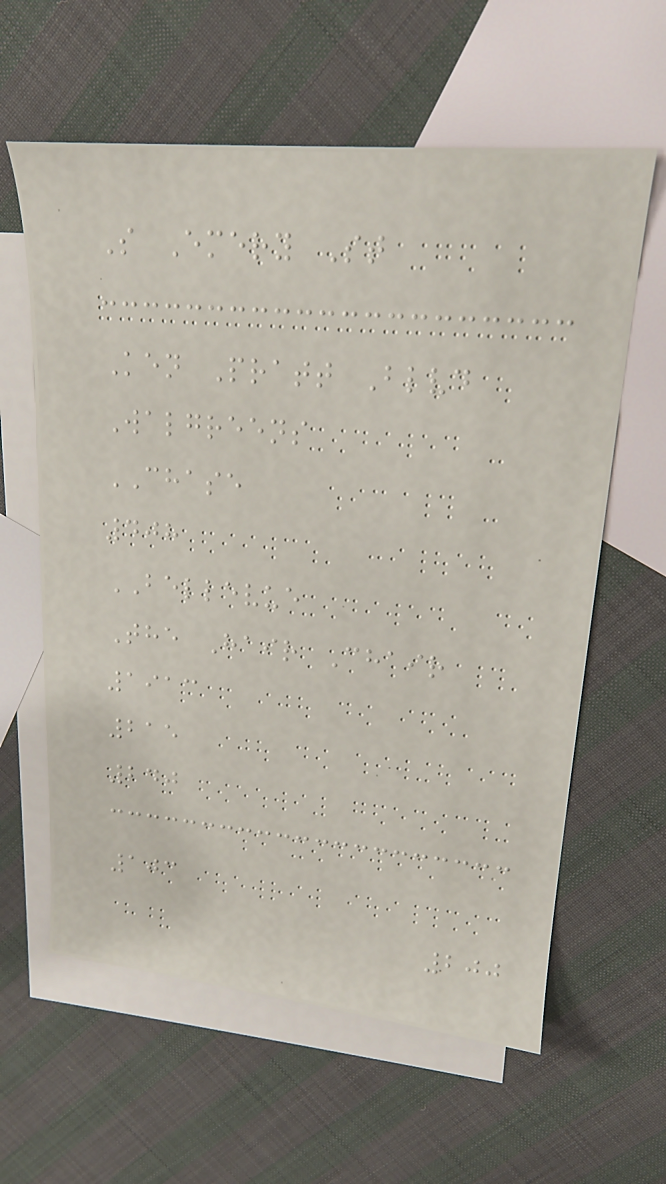S Emery St
Ken Pratt Blvd
Walgreens
CHASE
408
BELLEVUE
The Hair Chair
1913
215
240
103
200
